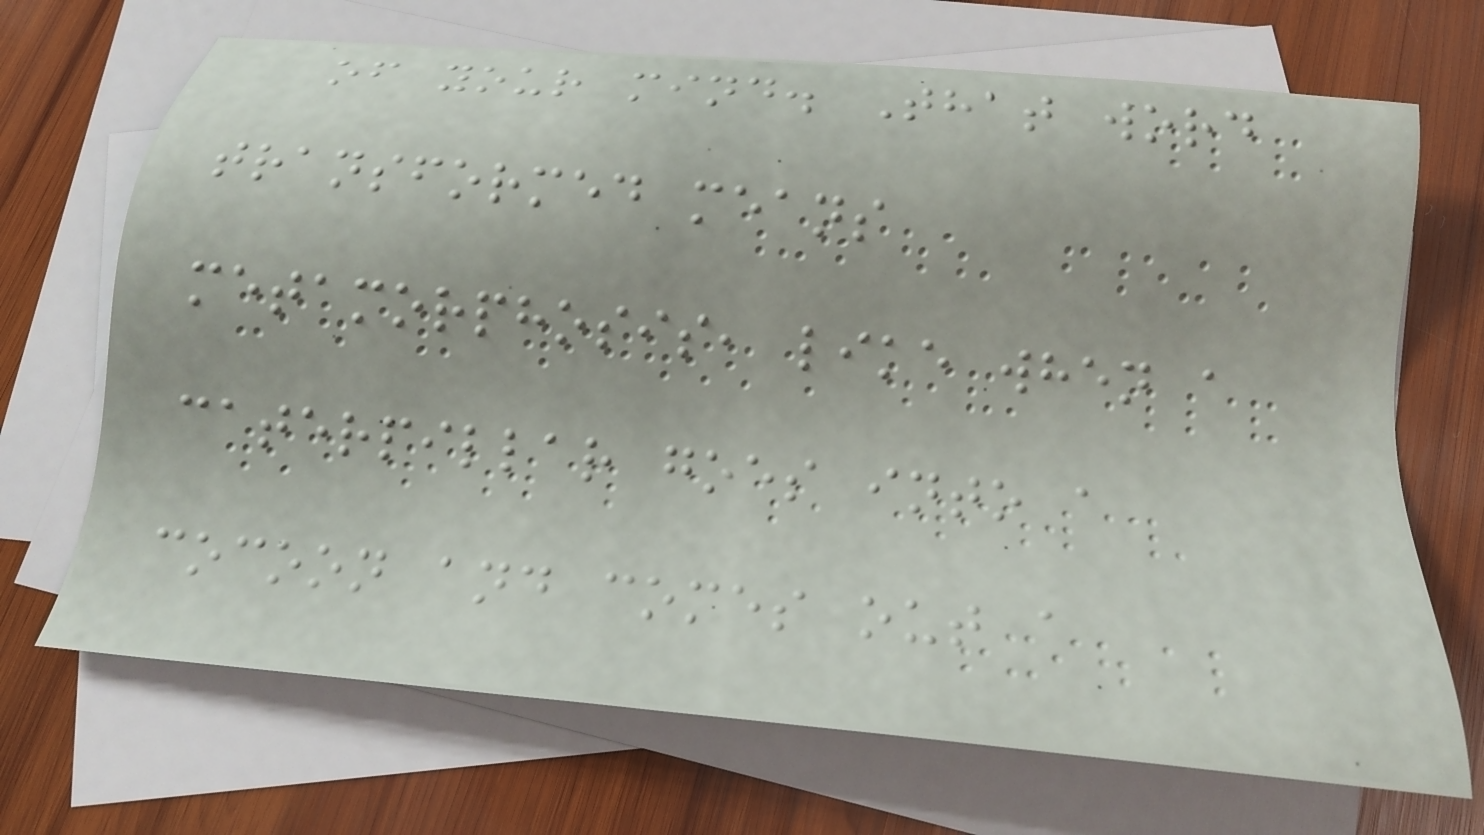of your mind. That word
transformed means
metamorphosis, like when a
caterpillar goes into a
cocoon and comes out a
